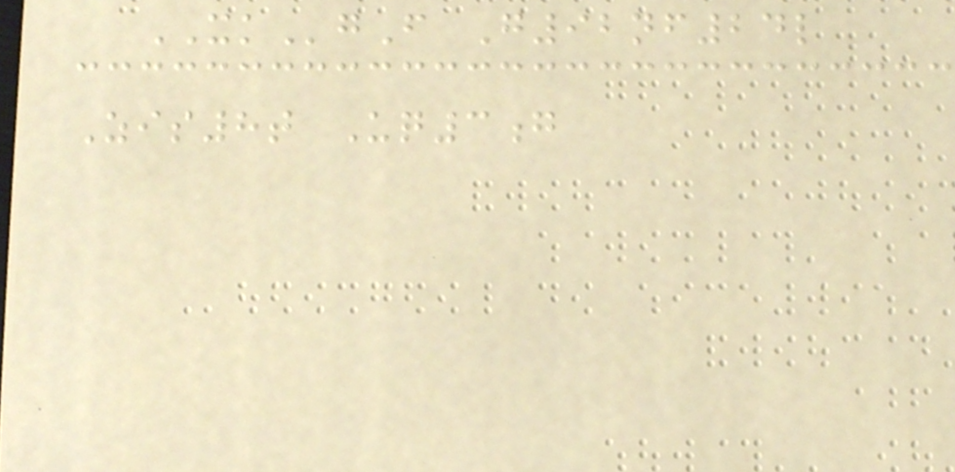XKgF G92nf24l
Zis8t Uq3g
